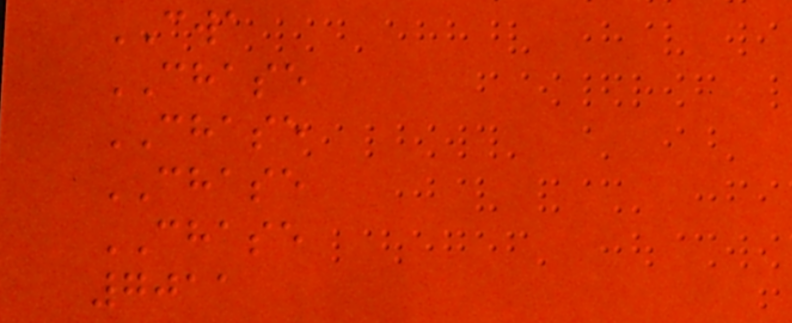CWA
CHASE
CHASE
CHASE
CHASE
7011
